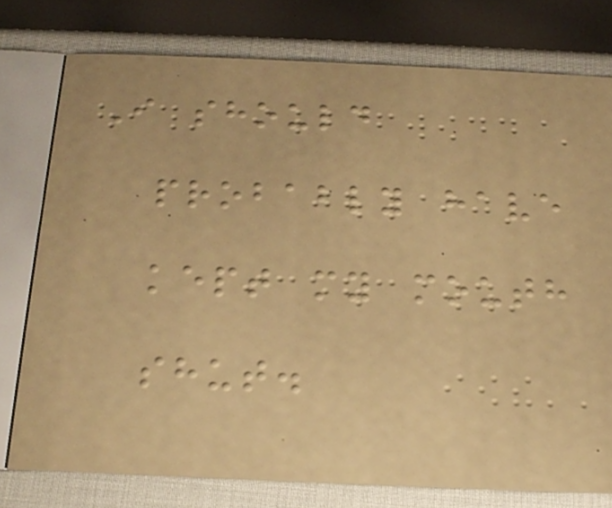I should
probably have
kept my mouth
shut.
